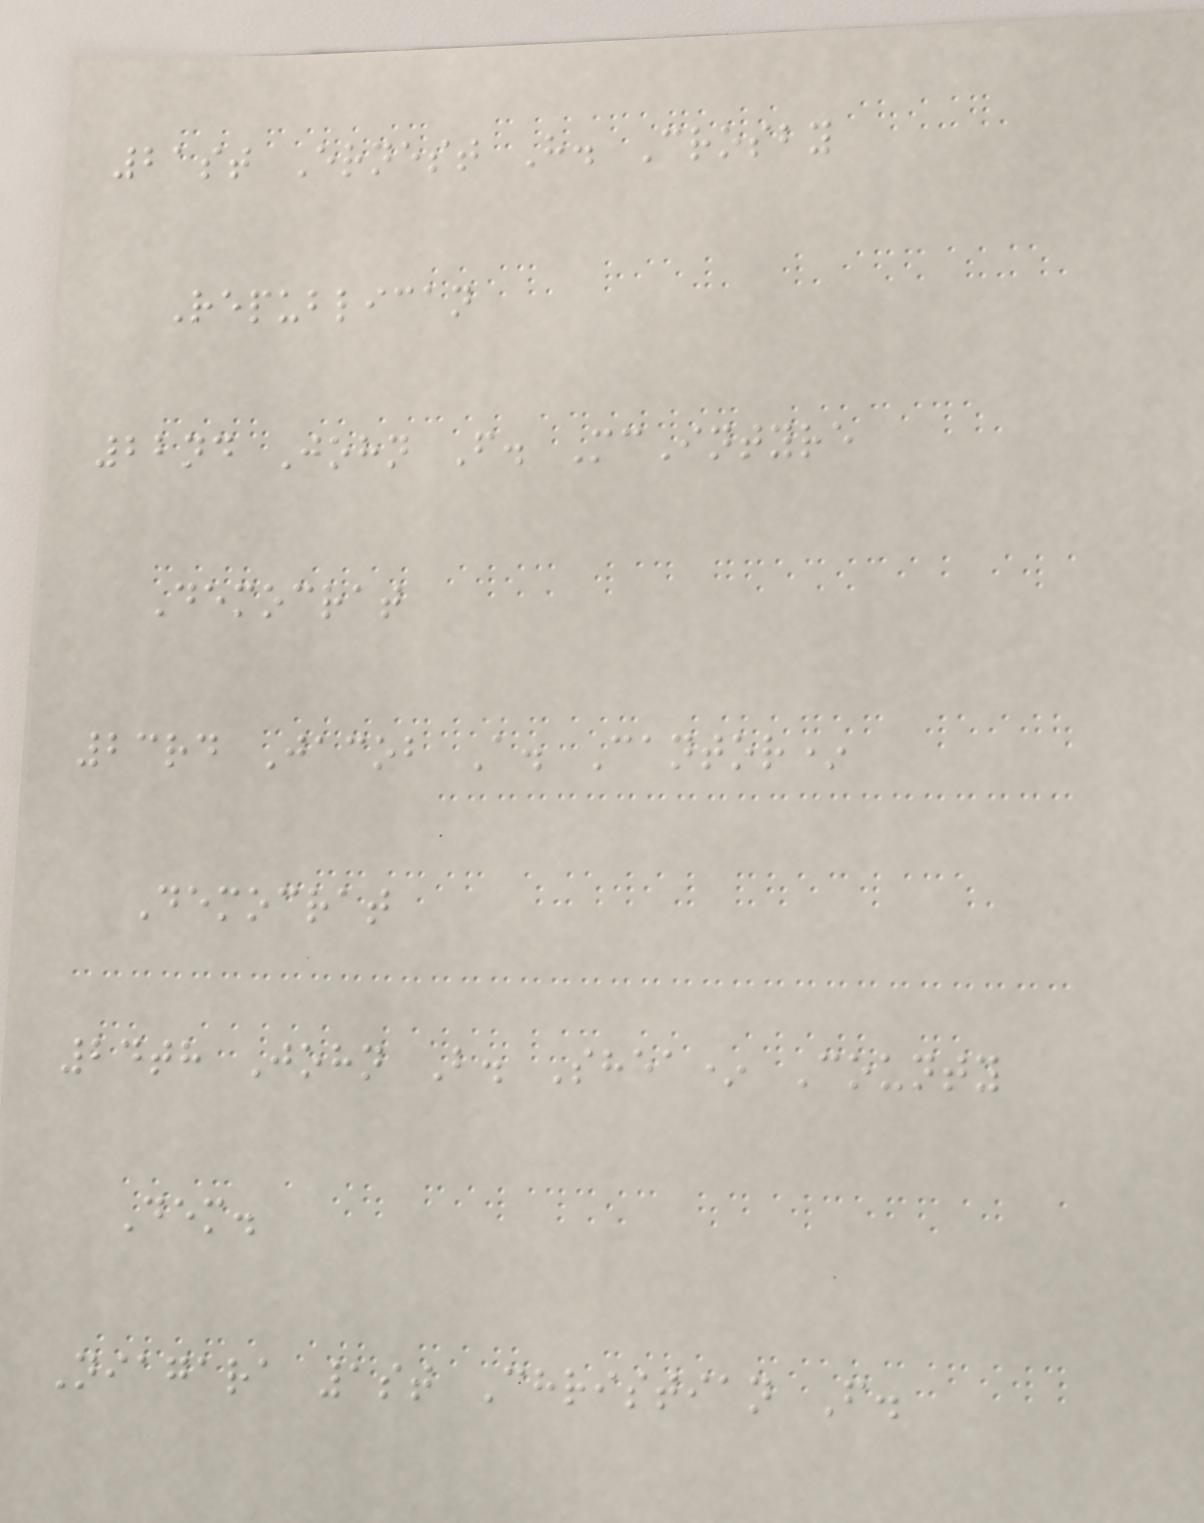21st Ernest H. Crosby
Republican
22nd John F. McIntyre
Democrat
23rd Jacob A. Cantor*
Democrat
24th John B. Shea* County
Dem.
Niagara 1st Christian F.
